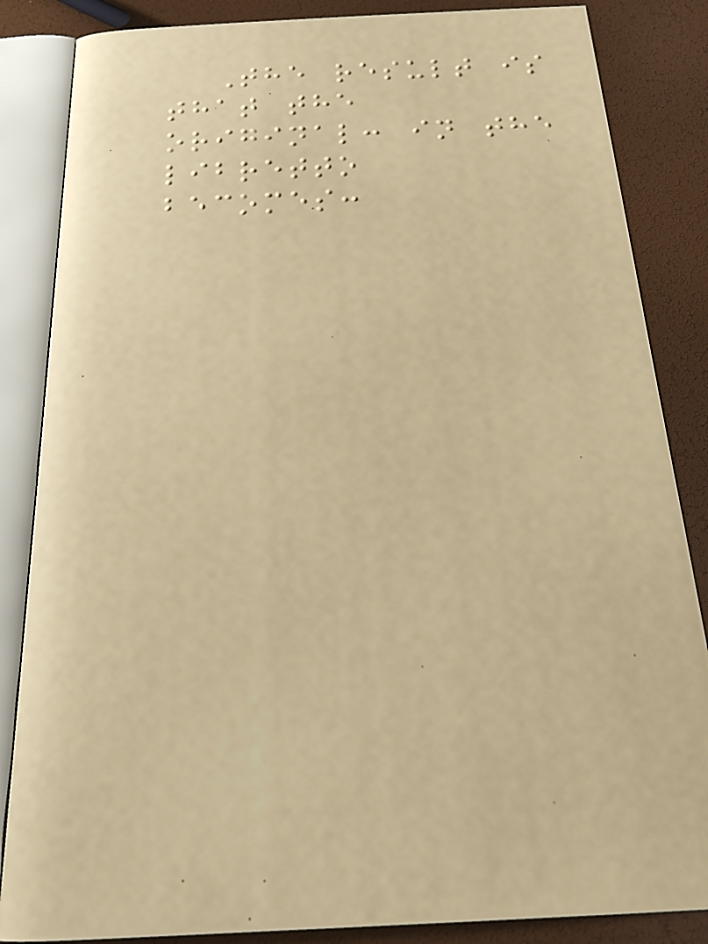The result is
that the
original: in the
libretto
becomes:
